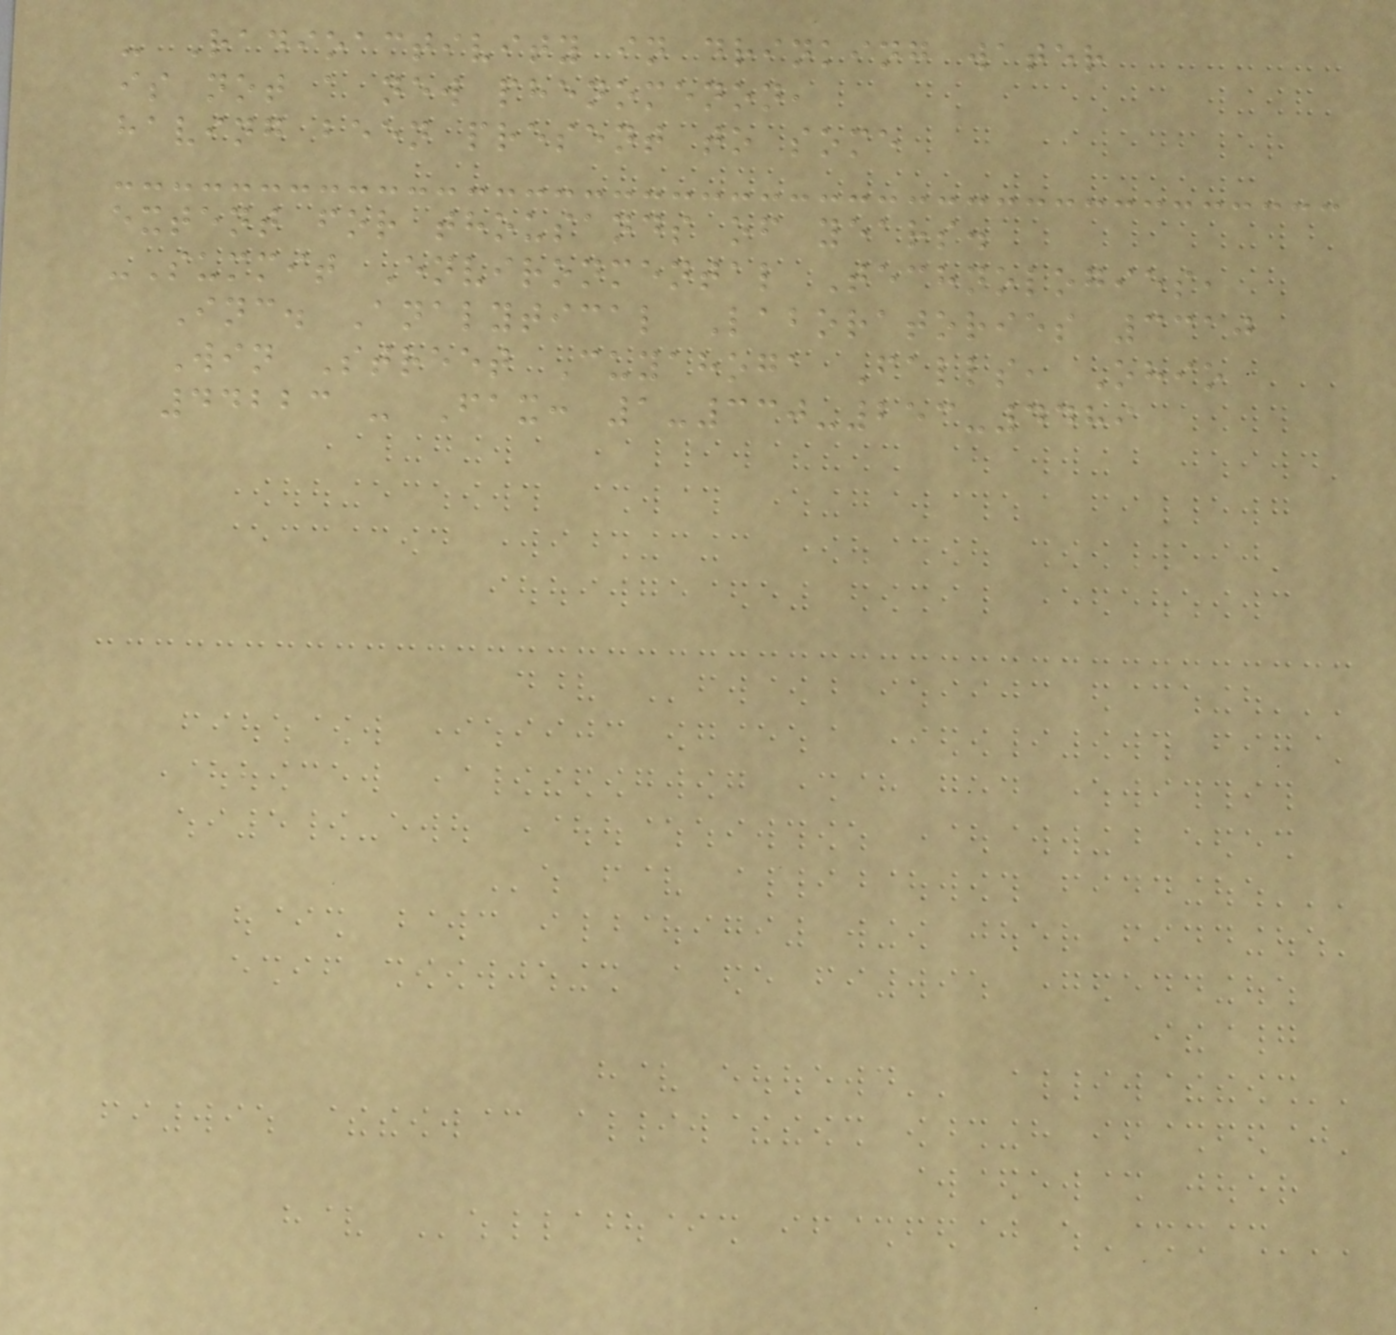- Radioactivity in drinking water
is not a new phenomenon,
having been present to some
extent for thousands of years.
-Summit Environmental Technologies,
Inc. Analytical Laboratories 3310
Win Street Cuyahoga Falls, Ohio
44223 - Fax: 1-330-253-4489
